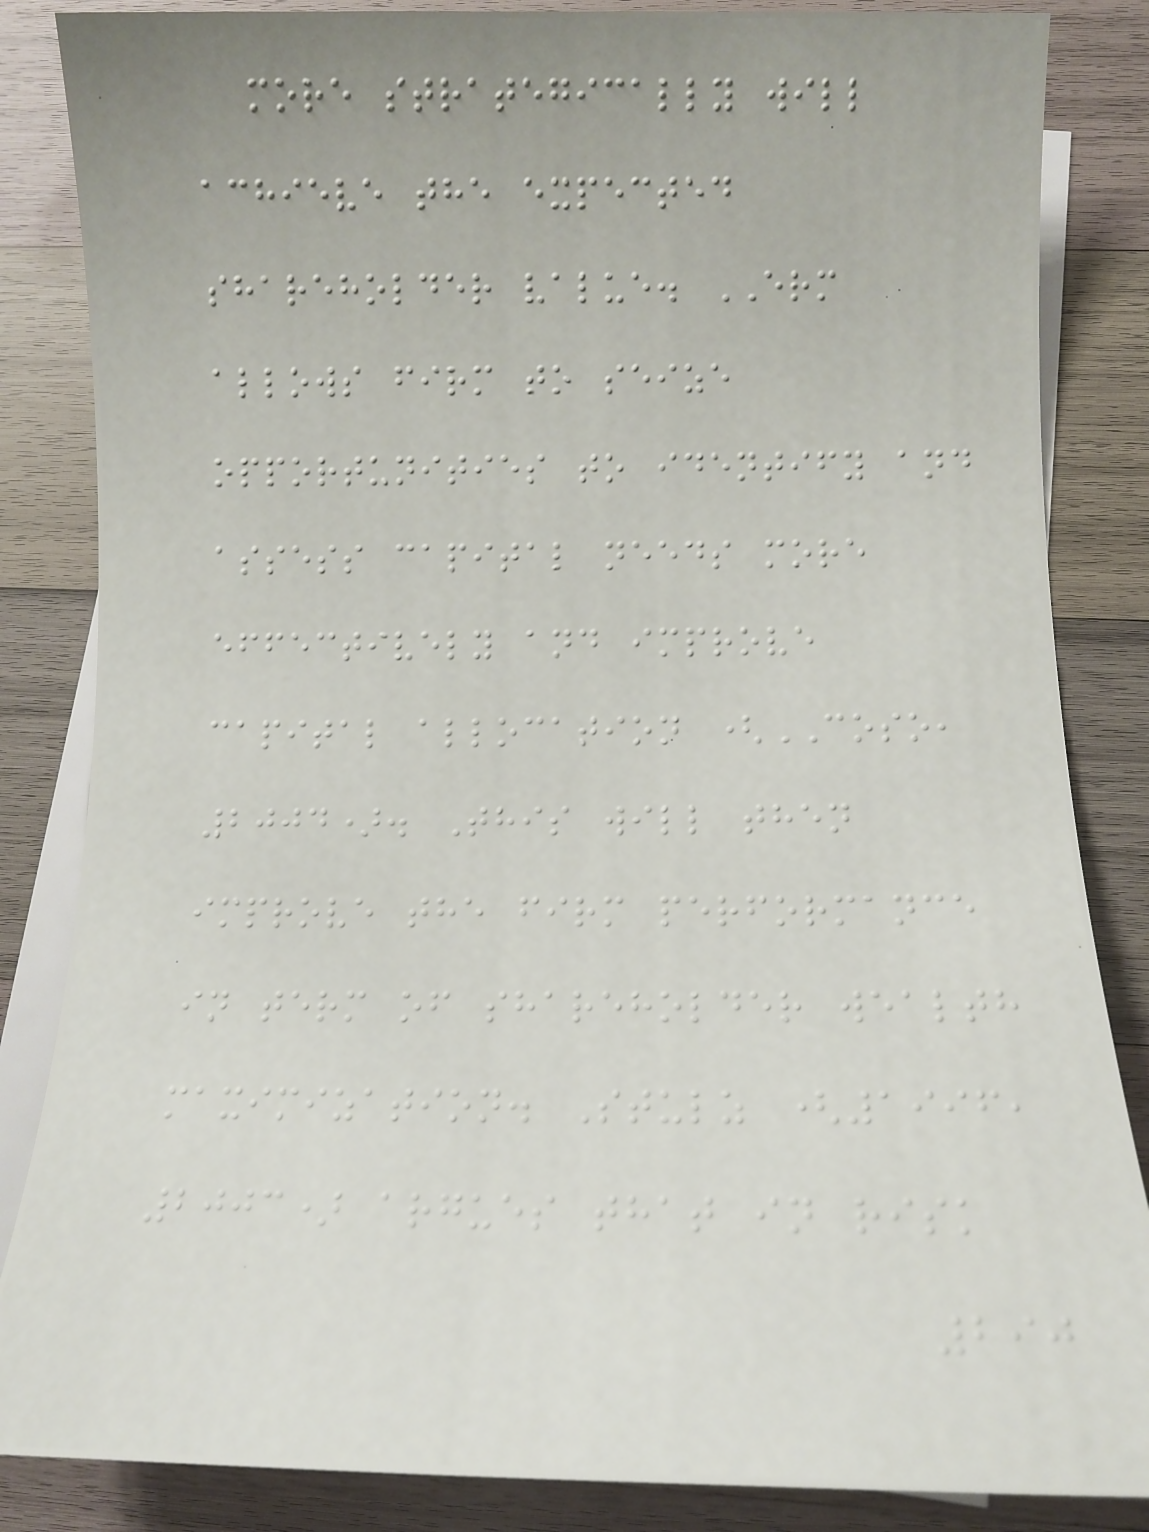more strategically will
achieve the expected
shareholder value. ERM
allows firm to seize
opportunities to identify and
assess capital needs more
effectively and improve
capital allocation (COSO,
2004). This will then
improve the firm performance
in term of shareholder wealth
maximization. Stulz (1996,
2003) argues that in risk
290
